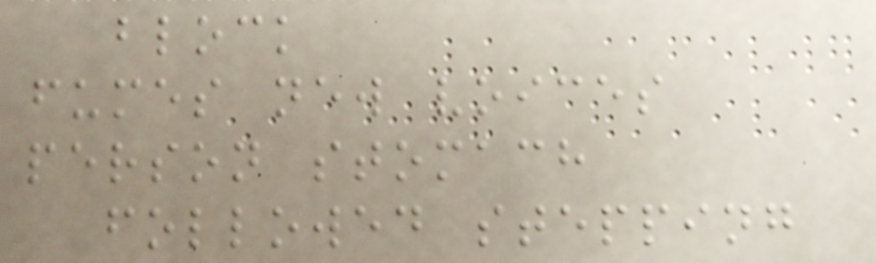block
fumes new voices
person stomach
followed stepping
